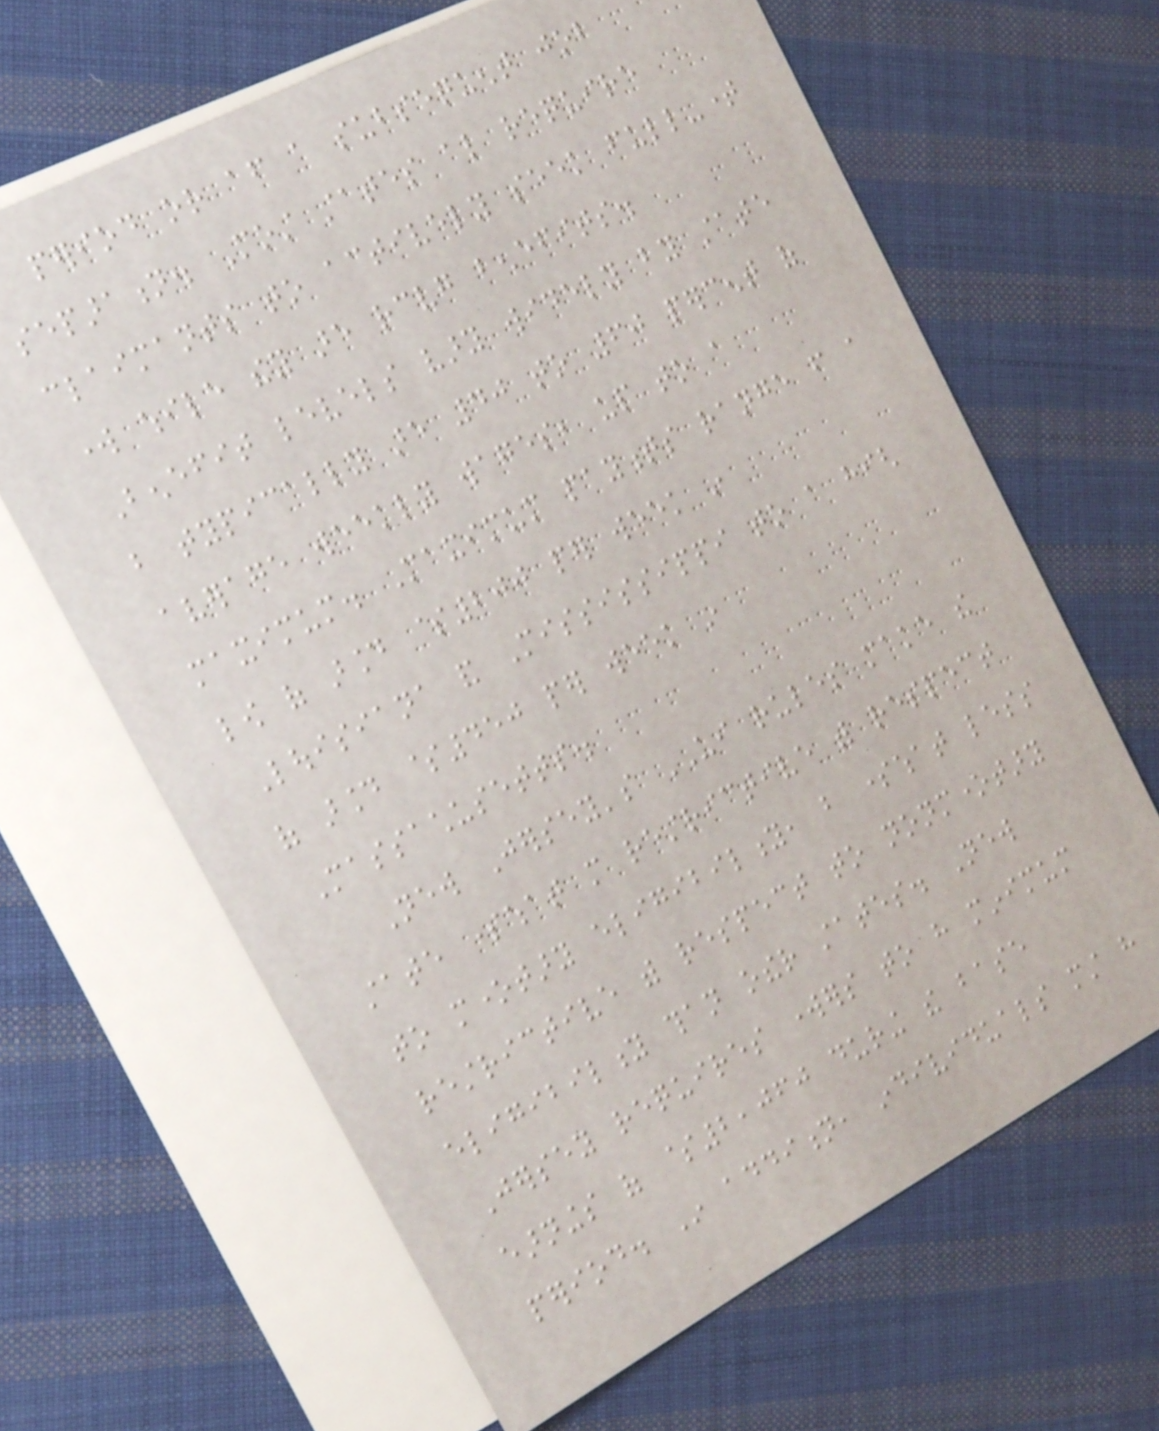period or after a subsequent job
separation. Most states also require
claimants to actively seek full-time
work while they are receiving benefits.
Benefit levels vary widely by state
but typically are 40 to 60 percent of
average weekly wages, up to a
maximum. Maximum payments range from a
low of around $200 per week in
Louisiana and Mississippi to a high
of around $450 per week in
Massachusetts.
New Jersey's UI rules make the
state somewhat more restrictive with respect
to monetary eligibility, but somewhat less
restrictive with respect to nonmonetary
eligibility than other states. New
Jersey requires workers to have minimum
earnings of $2,060 during the base
period. In addition, individuals must have
